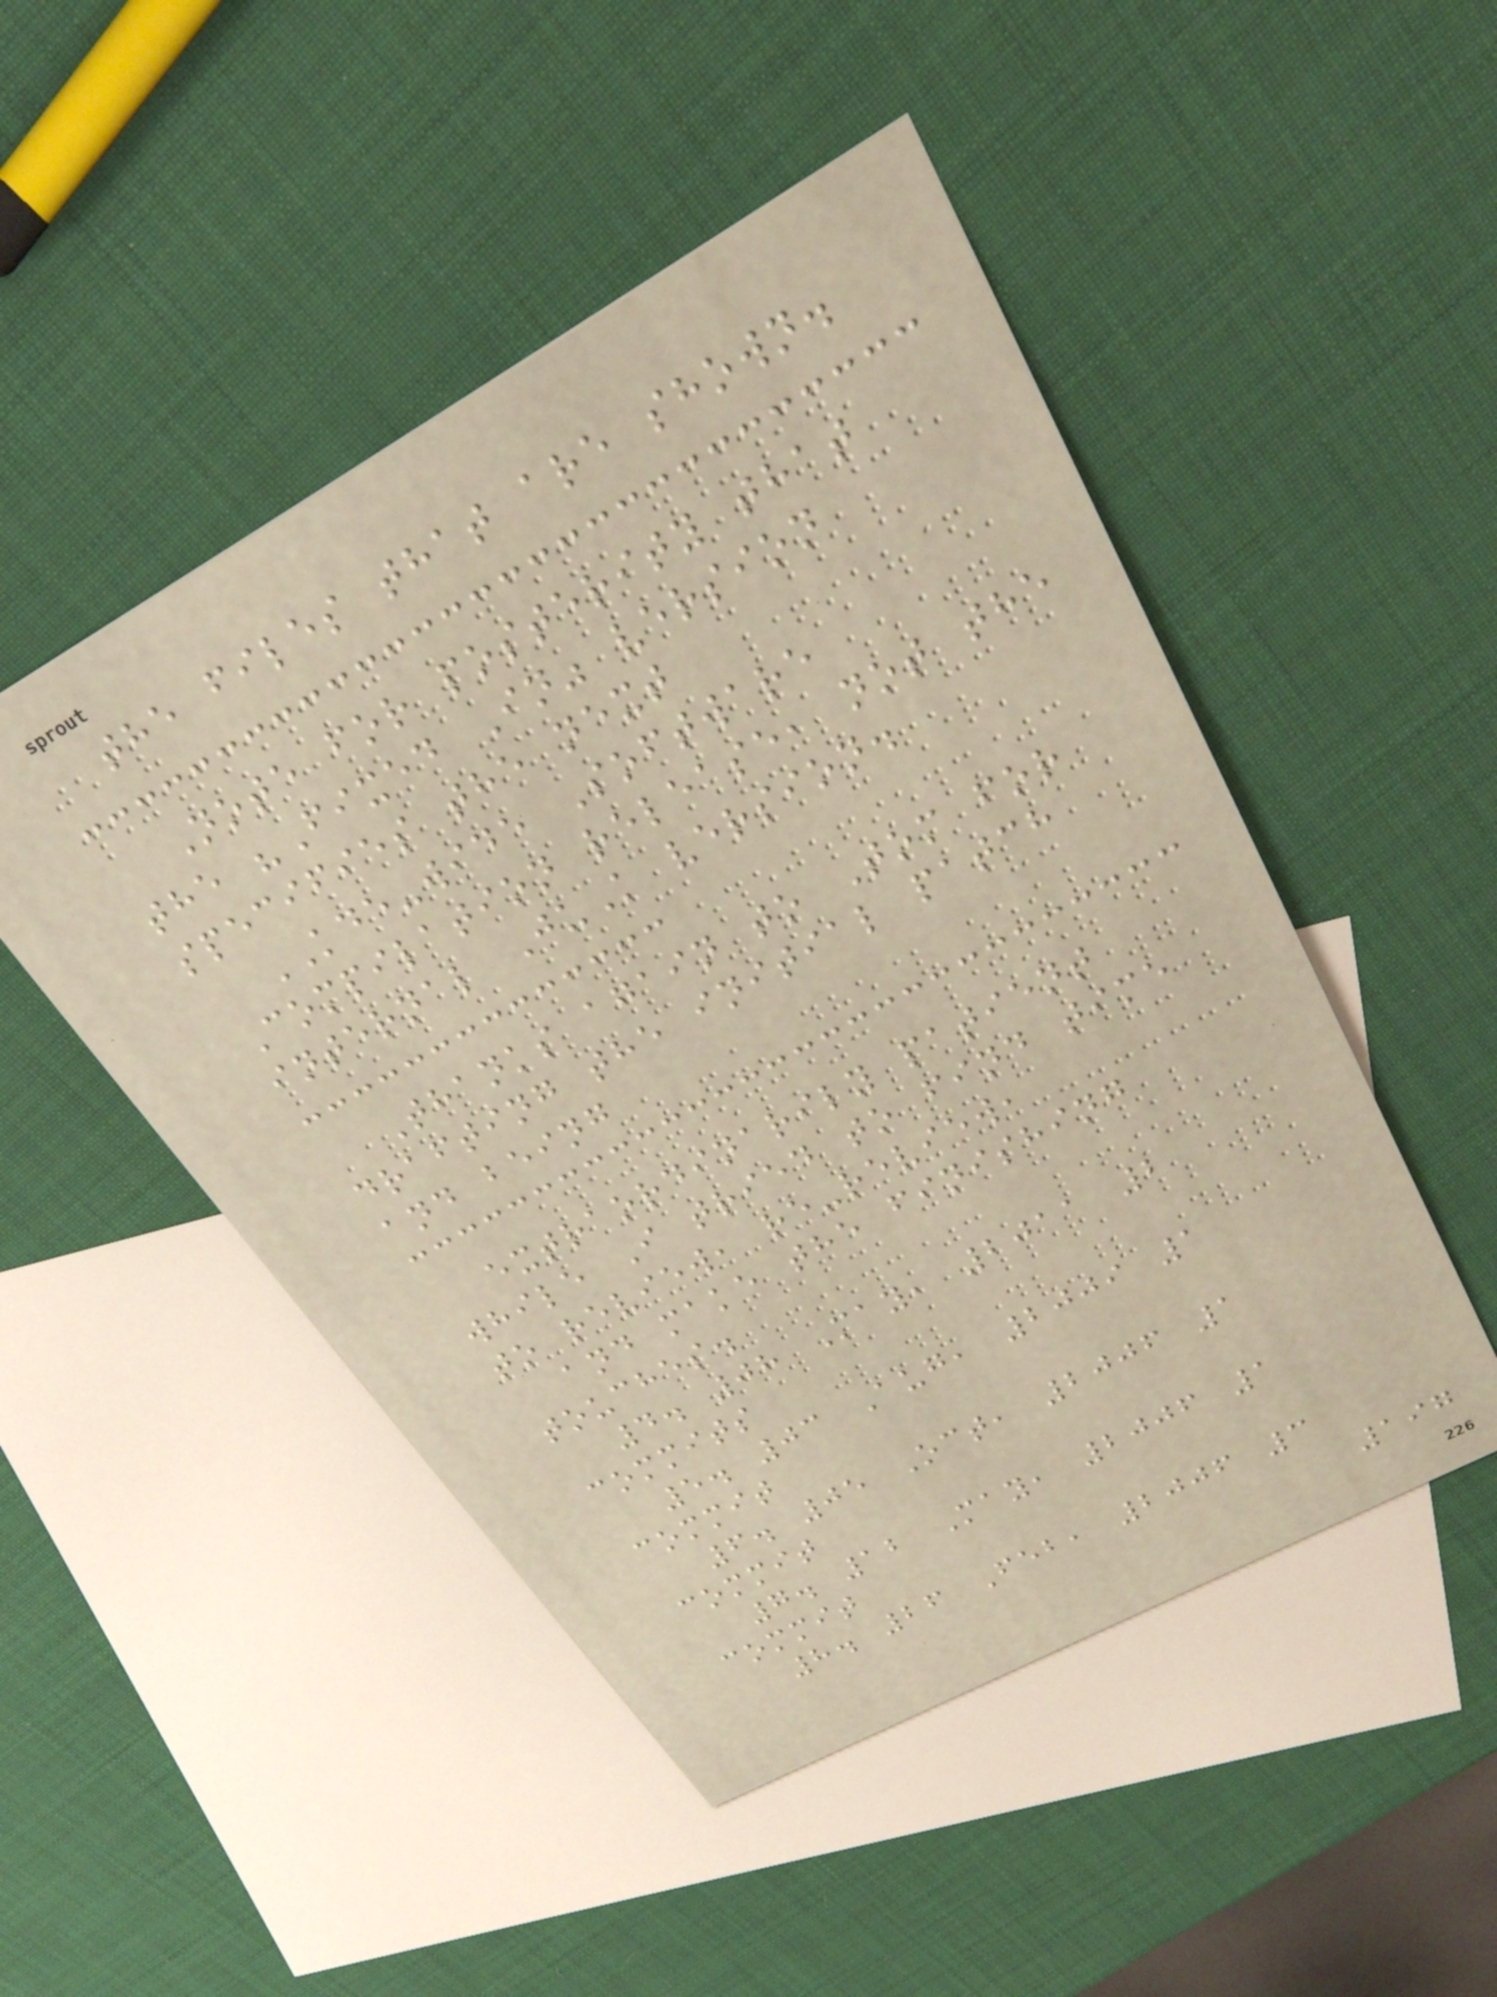the files that are shown.
Note for posterity that
the "Fixed In" version
specifies the next
KDE-wide Software
Compilation release, not the
internal JuK version.
Thanks again to Tom for
drafting the initial patch
and being
extraordinarily patient
while I tried to find time
to review, re-review,
and make the finishing
touches.
4. 08 May, 2011 2
commits
5. 03 Aug, 2009 1
commit
6. 05 Oct, 2006 1
commit
7. 12 May, 2006 1
commit
8. 26 Feb, 2006 3
197
